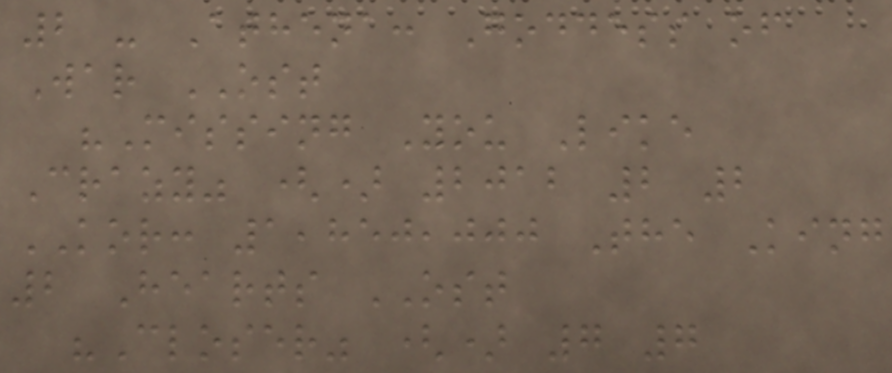2 - Athena: Goddess of
War OST
"Missing You Like
Crazy" () 2012 2 2
KOR: 1,850,000 The King
2 Hearts OST
"Closer" () 7 7
